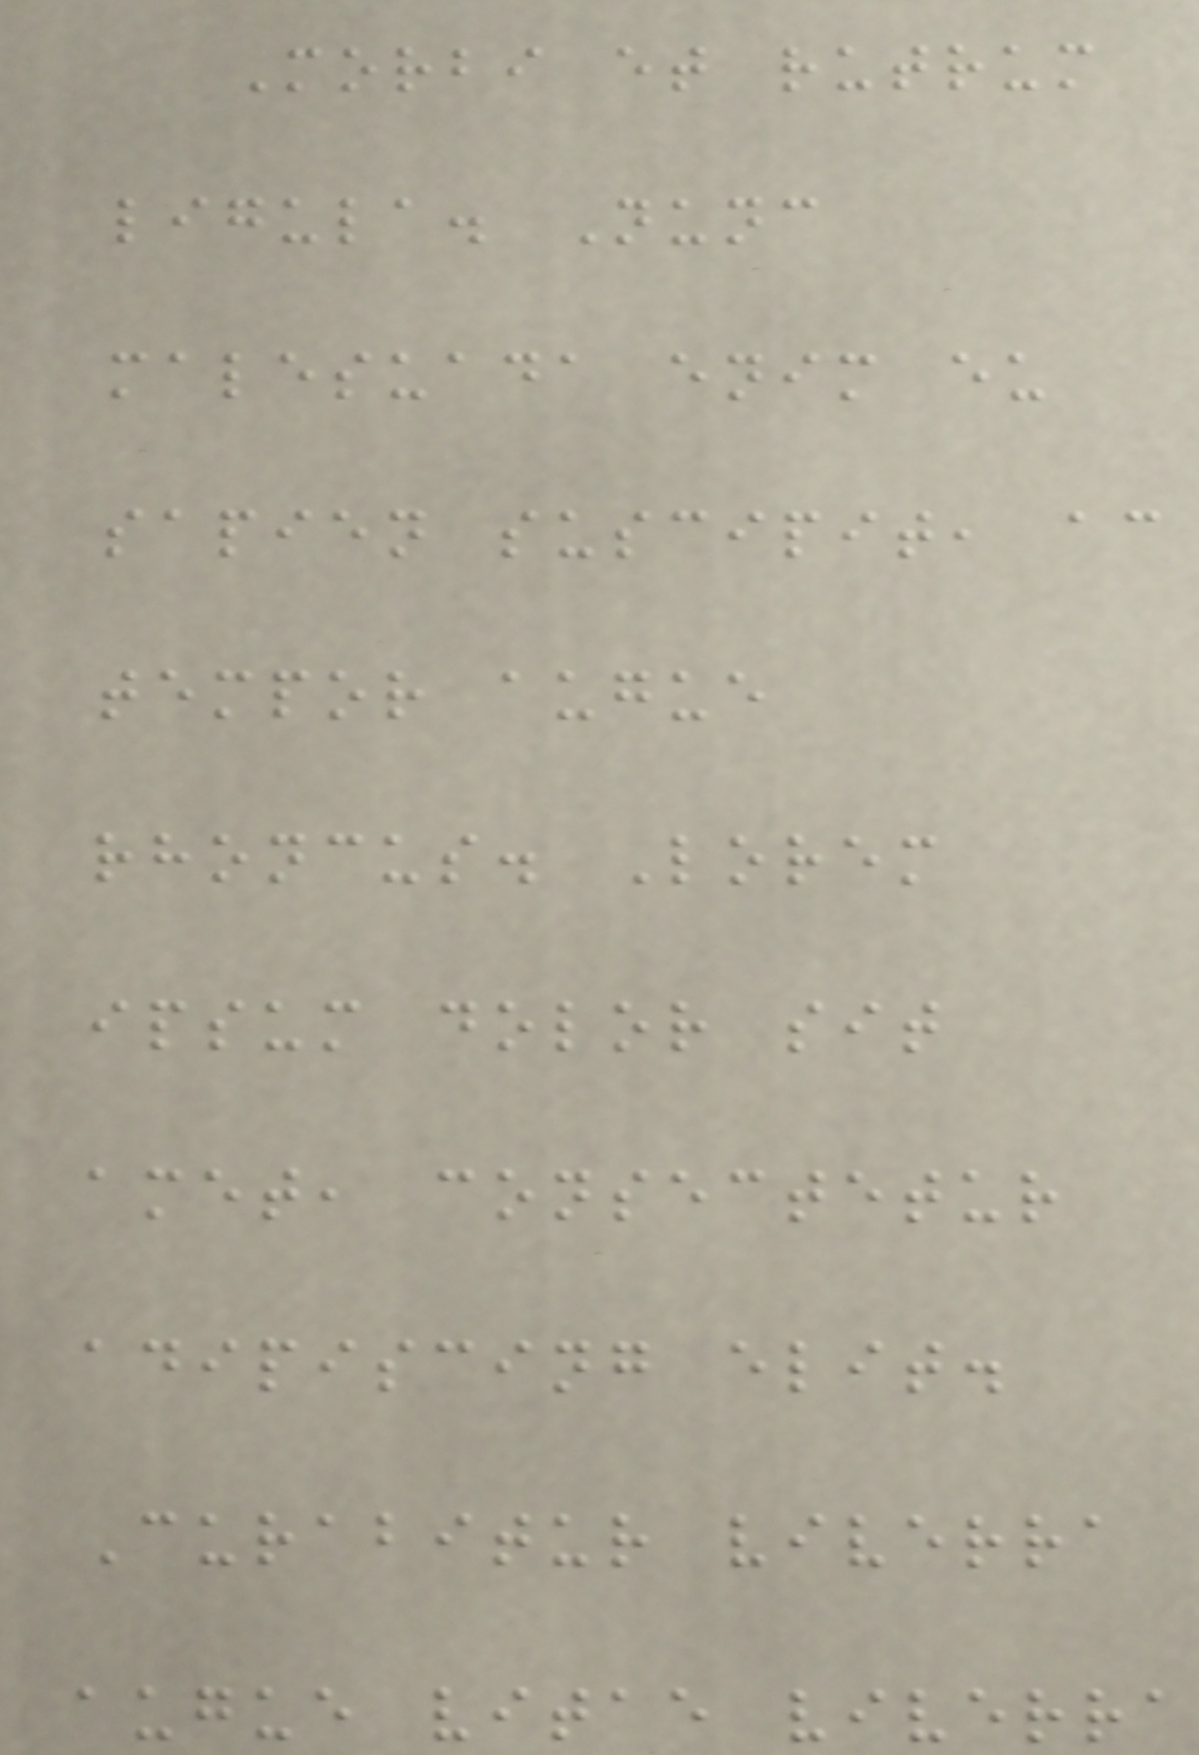Morbi et rutrum
ligula. Nunc
malesuada enim eu
sapien suscipit, ac
tempor augue
rhoncus. Lorem
ipsum dolor sit
amet, consectetur
adipiscing elit.
Curabitur viverra
augue vitae viverra
